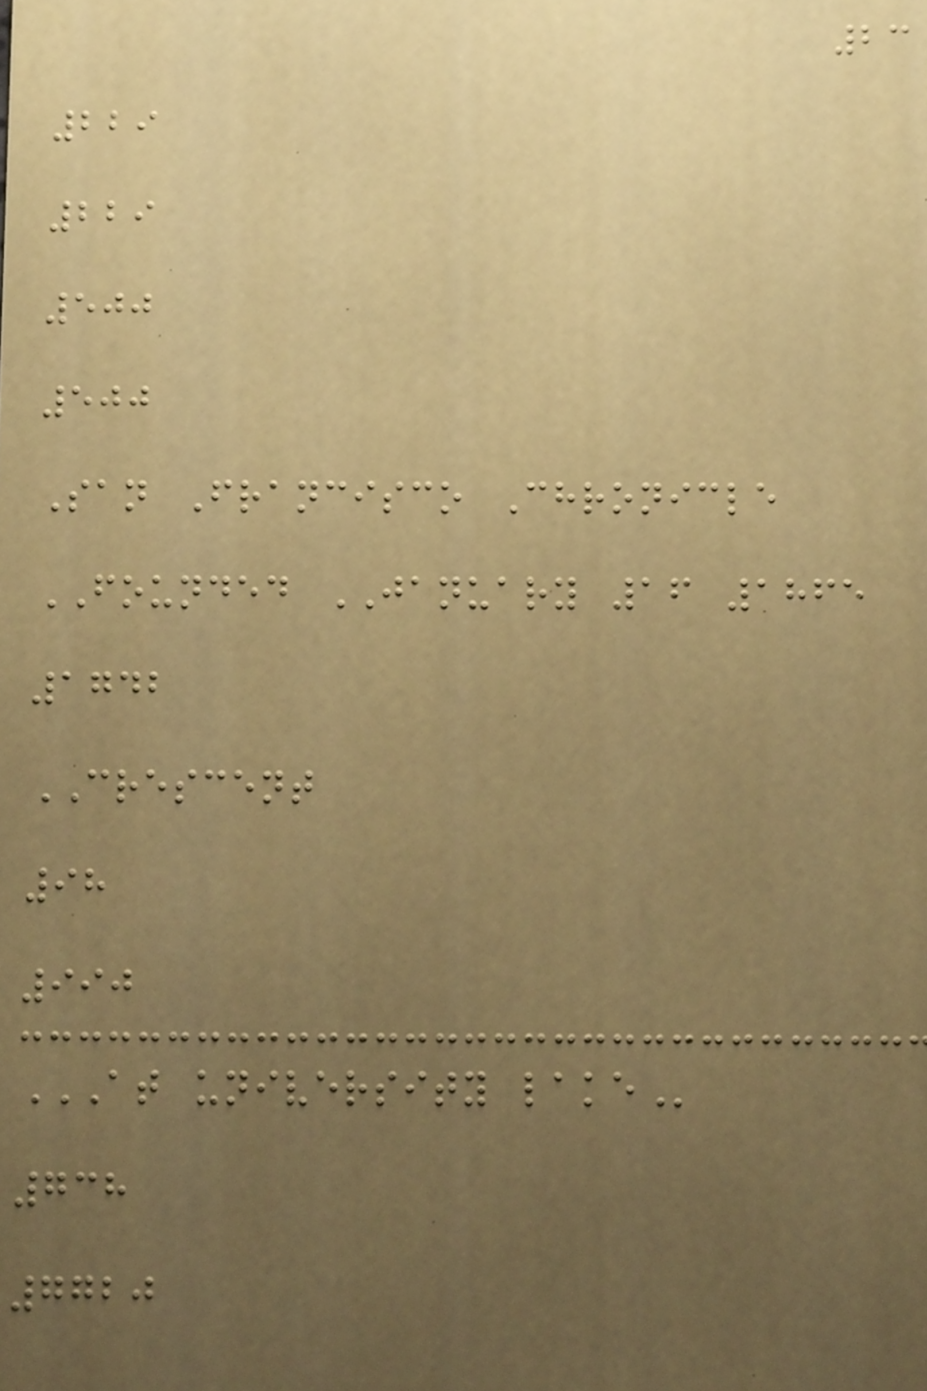23
229
229
500
500
San Francisco Chronicle
FOUNDED JANUARY 16 1865
1742
CRESCENT
98
990
AT UNIVERSITY LAKE
738
7720
